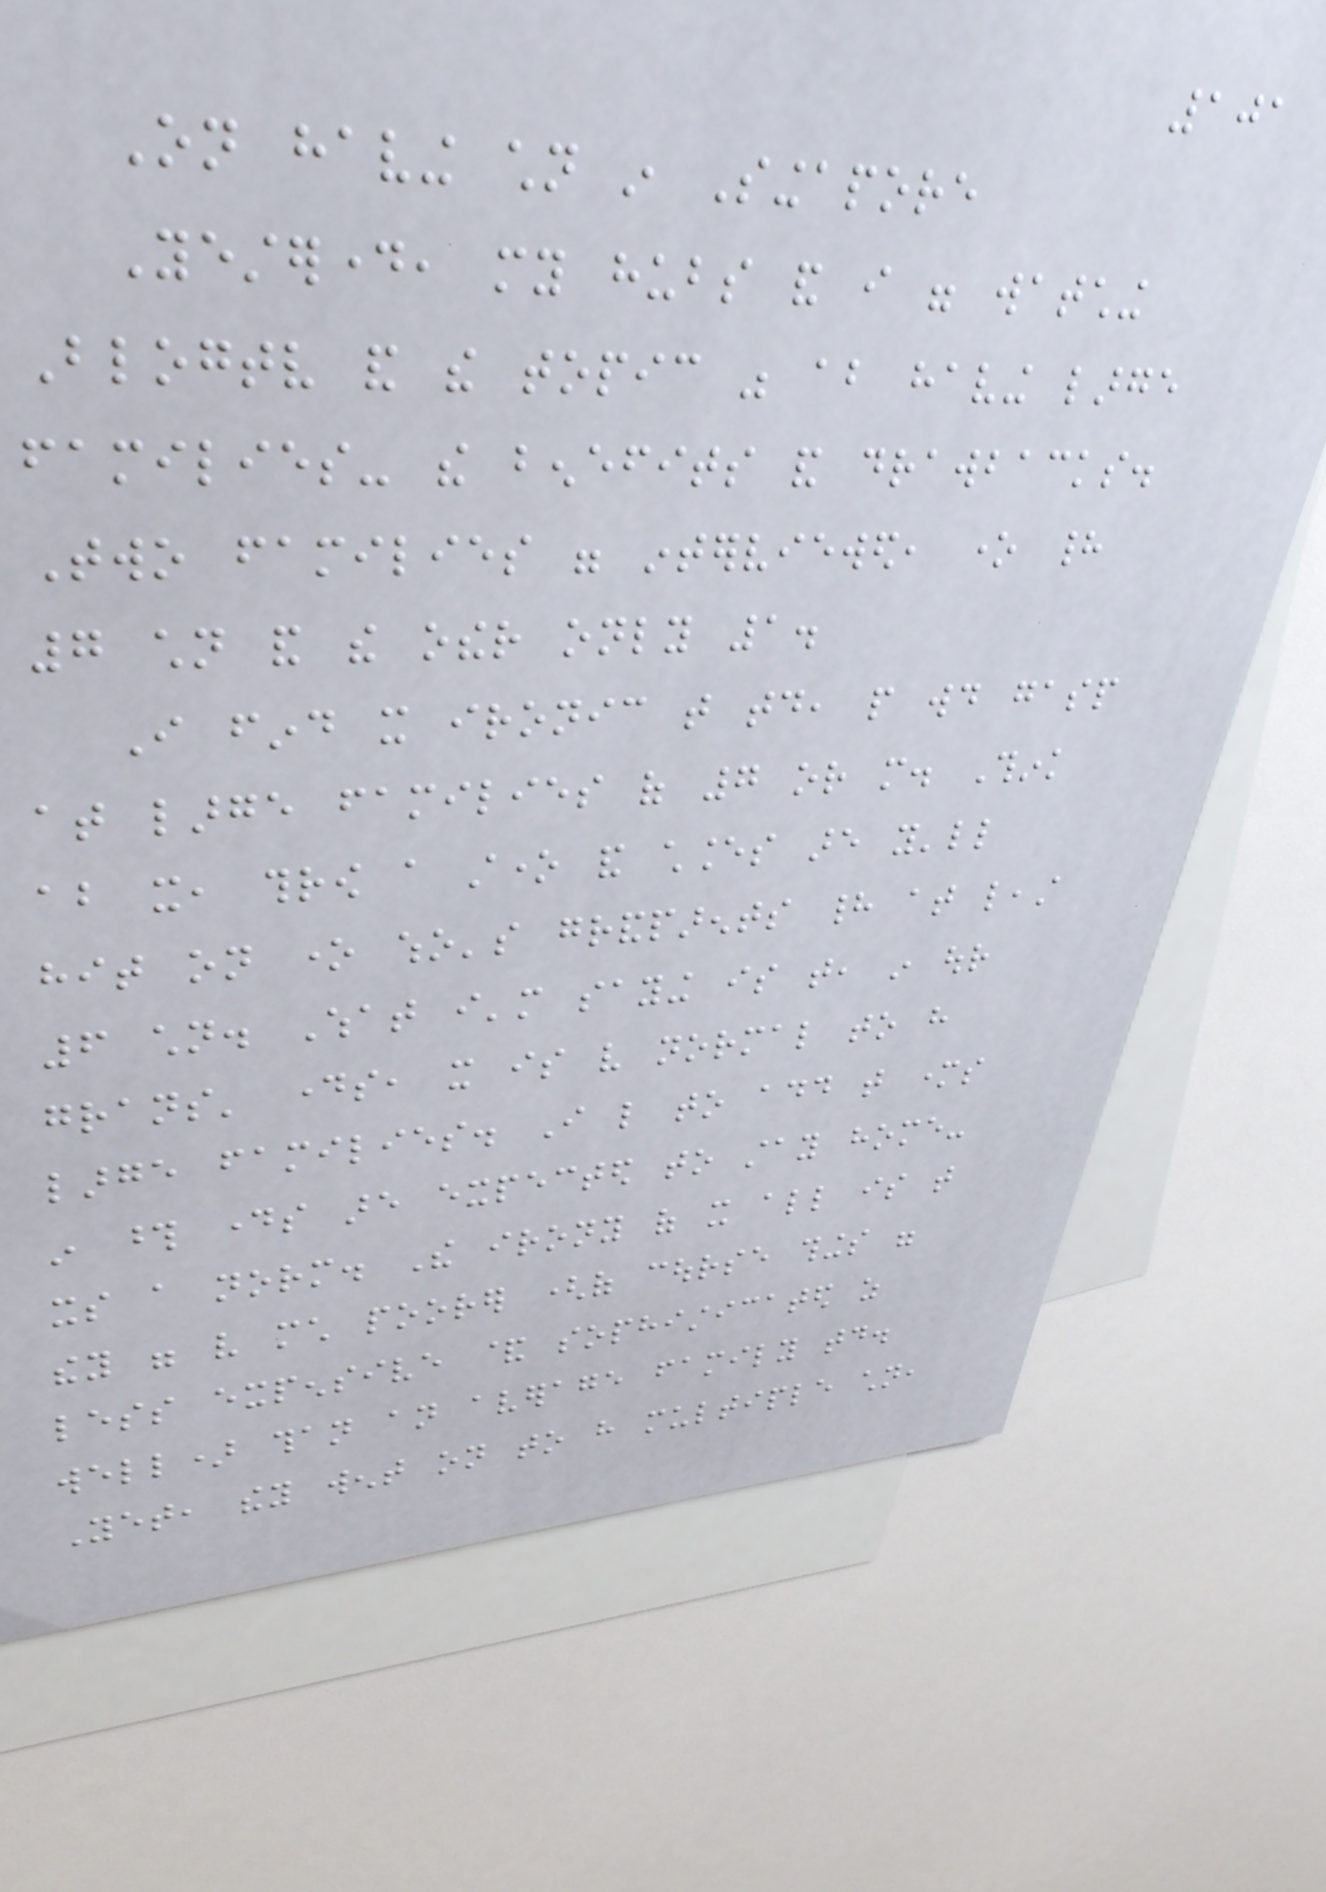101
On having children in Singapore
Yesterday, my hubs and i were watching
Blogtv and the topic was about having large
families- the benefits and drawbacks.
Two families were interviewed, one had
7 children and the other only 1.
I find it ironic that today, people would gasp
at large families of 7 or more. Think
about it, throw a stone and chances are you'll
hit on one who's grandparents had at least
6 children. What i'm saying is that, in our
grans' days, it is very normal to have
large families. I like to add that mothers
in those days are expected to stay home-
its a norm. The irony of it all is that
they were very much poorer (of course things were
less expensive & sophisticated as
well) than an average family today.
Yet, they went on to have multiple children,
